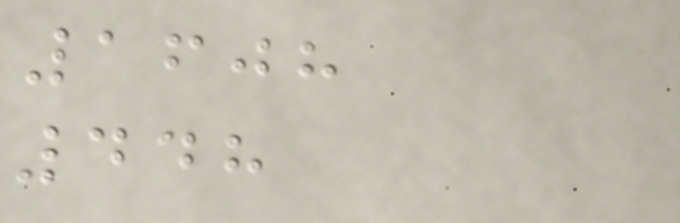1608
448
